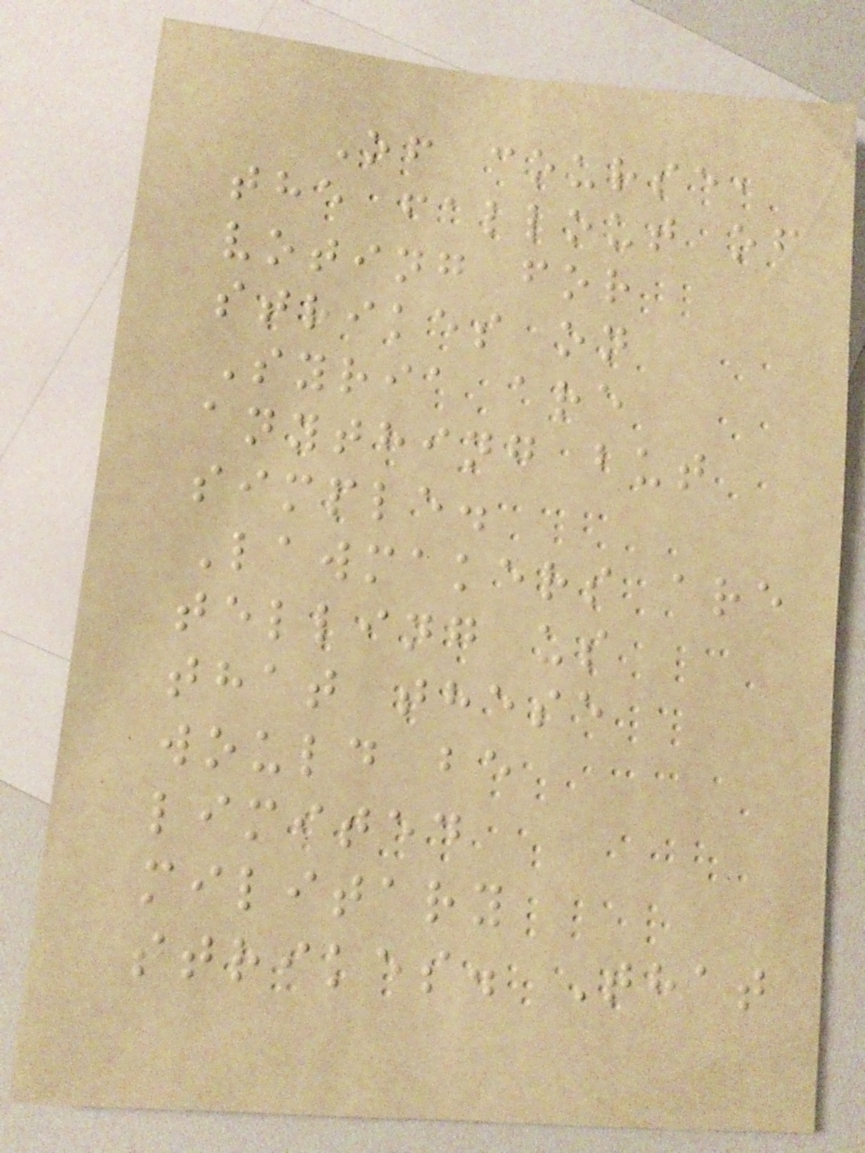Of course,
the fallout of
voting for
strikes on
Syria are
anything but
simple.
Lawmakers are
telling us
that these
would be
limited
military
strikes. That
